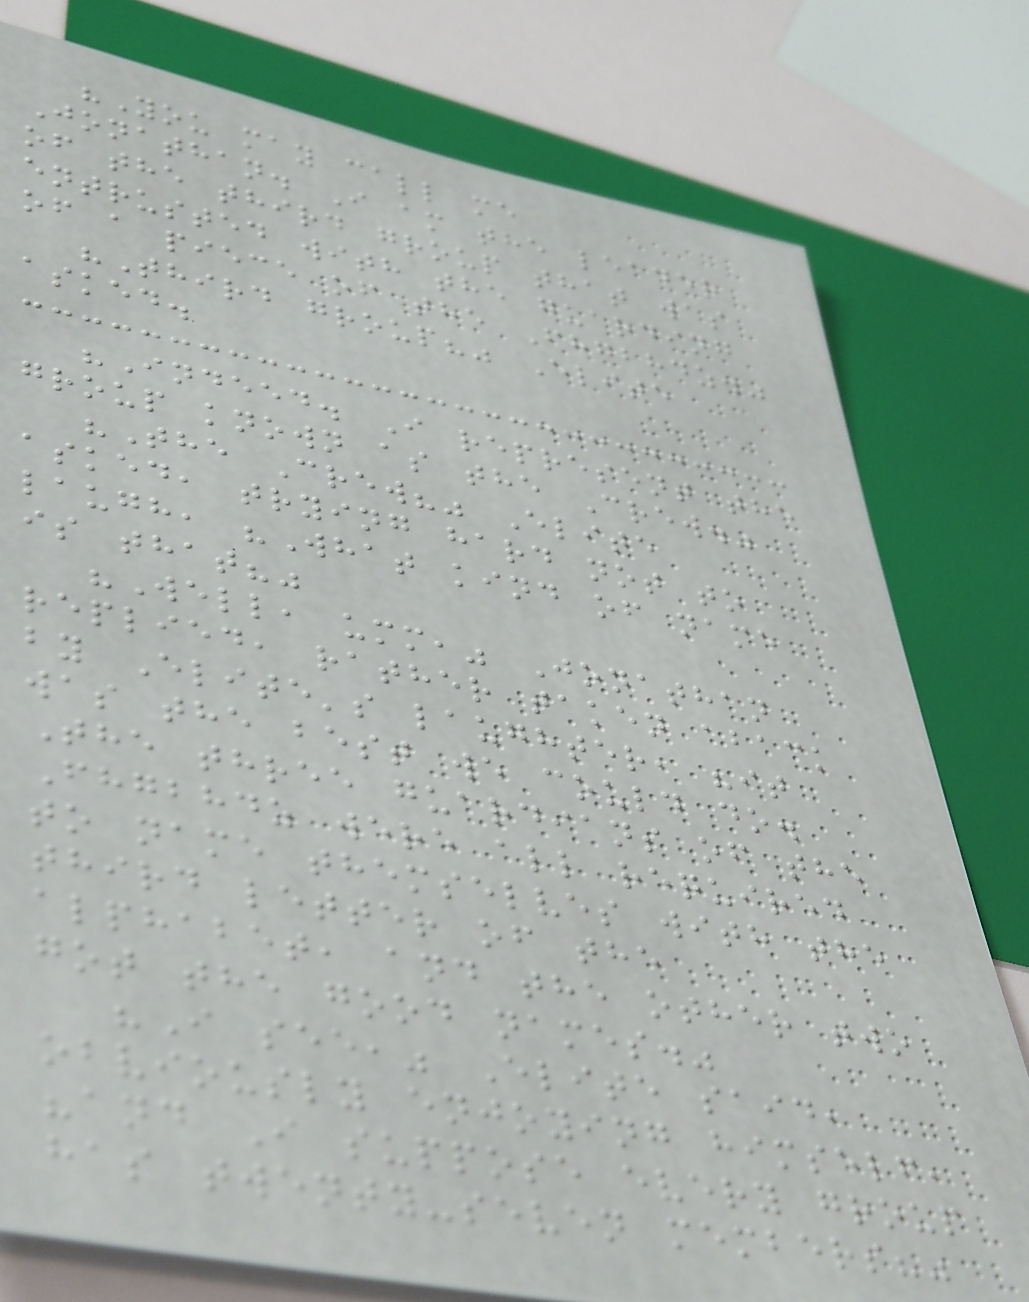"You may call me
Jonathan. I am the leader
of the third group that was
entrusted with the guarding
of a piece of the Fhgbhdz."
"Third group?" Elite
asked.
"Indeed. I represent the
group known as the Crew."
"The Crew?" Elite
asked, trying hard not to
laugh, "What kind of name
is that?"
"Well, umm," Jonathan
replied, rather taken aback
by Elite's laughter, "it
was the best we could do.
The three guardians of the
Fhgbhdz were all required
to name themselves with the
third letter of the
alphabet, and the other two
got the good names."
"I see," Elite said,
obviously enjoying himself,
"and I suppose every group
has twenty-seven members?"
